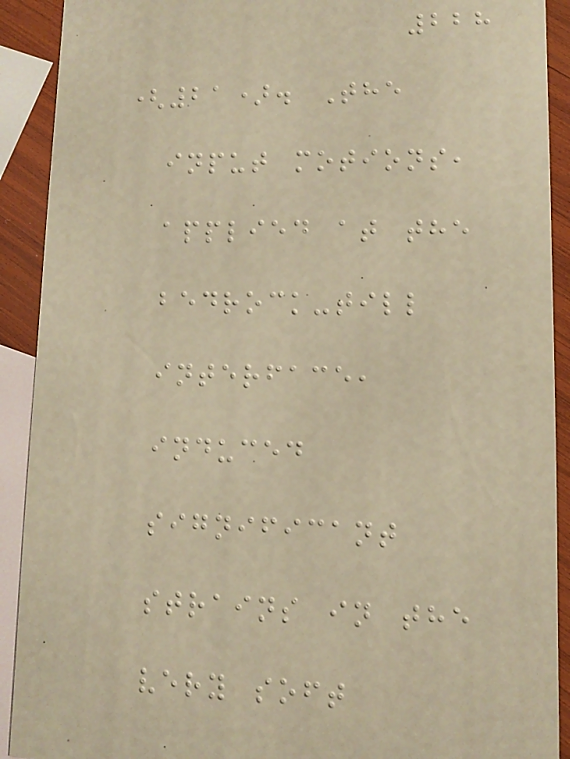228
(21). The
input motions,
applied at the
bedrock-till
interface,
induced
significant
strains in the
very soft
